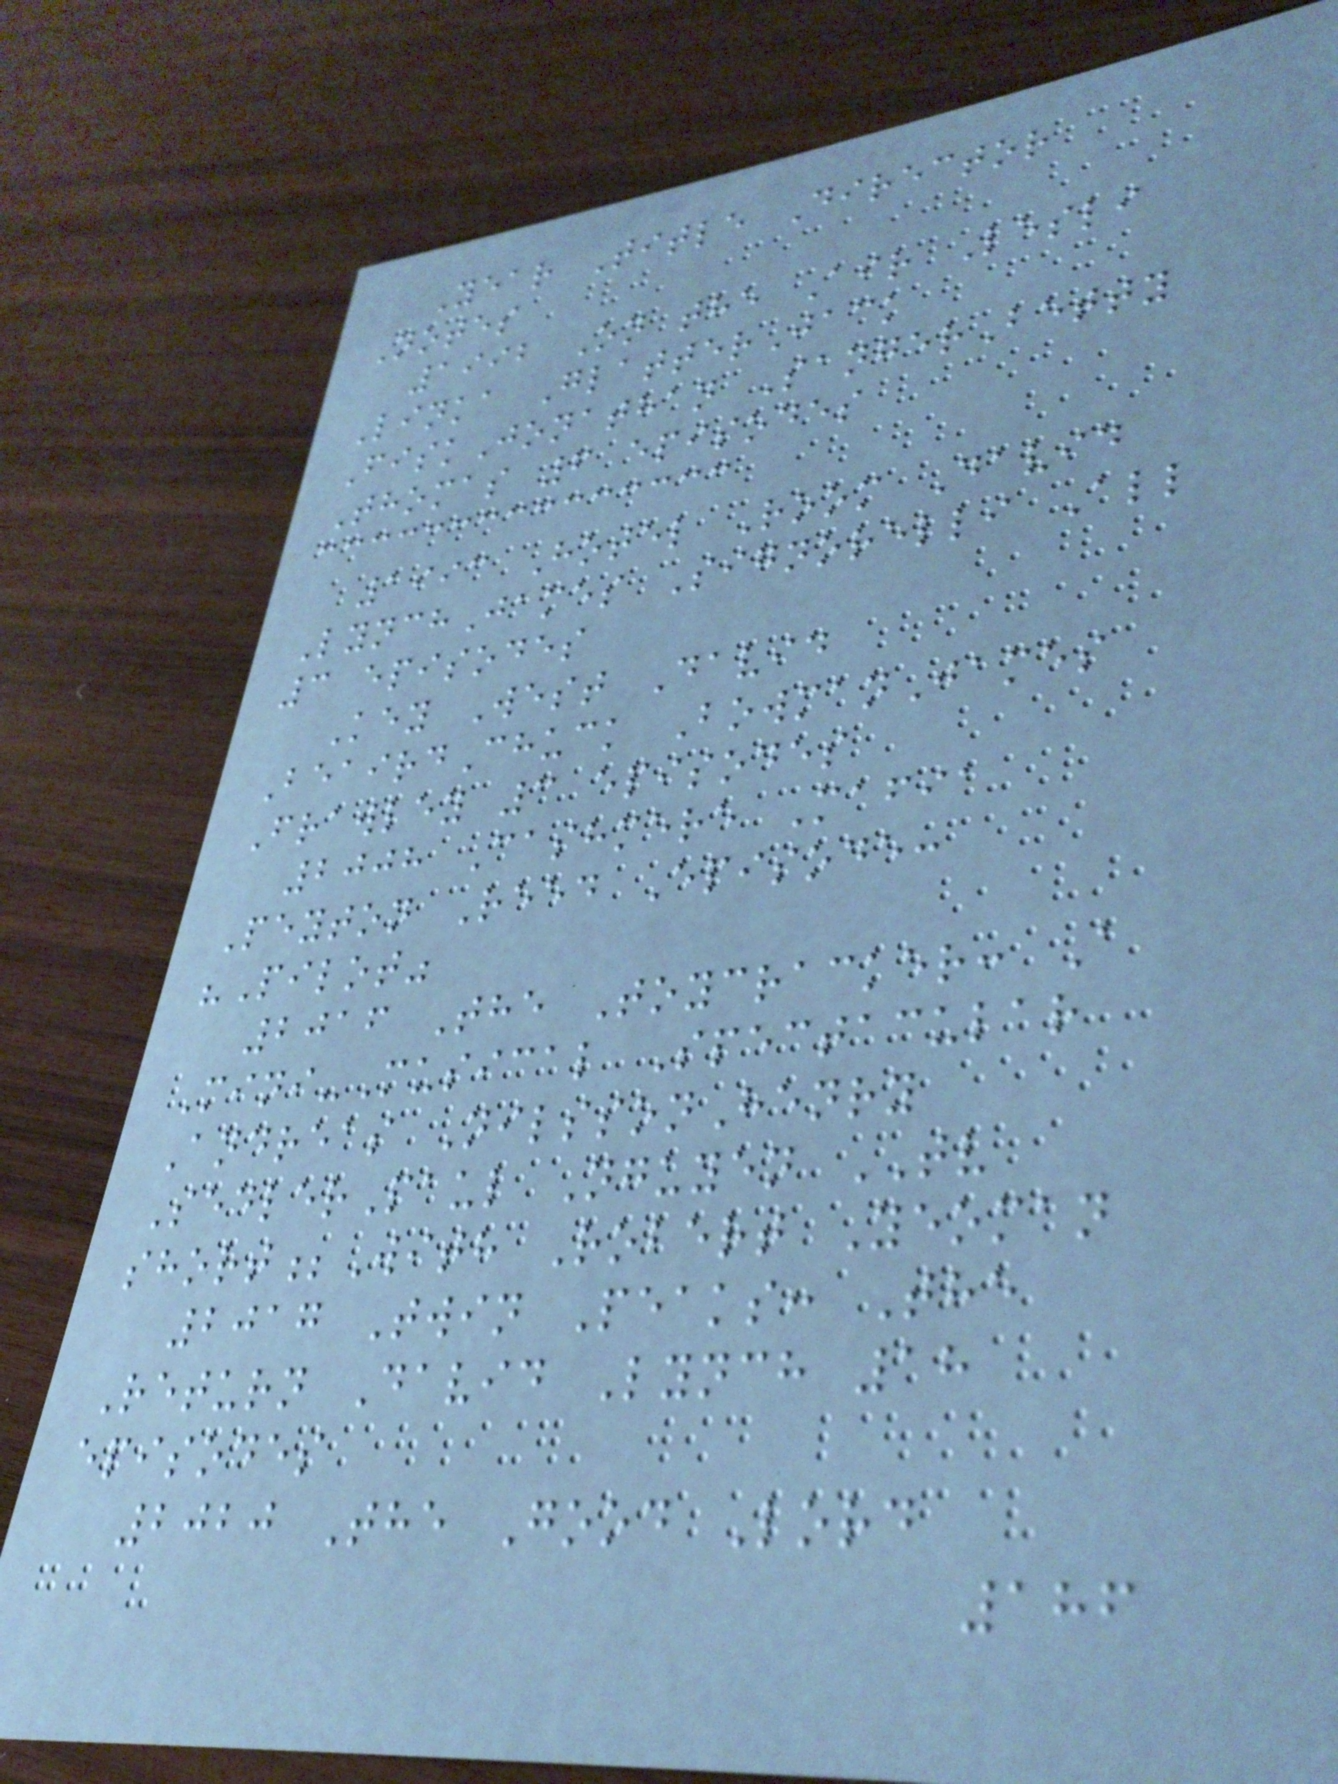Year Title Director
Notes
1992 On the Air Lesli
Linka GlatterJack
FiskJonathan SangerBetty
Thomas 6 episodes
1993 Hotel Room David
LynchJames Signorelli All
3 episodes
Key West David
BeairdChuck BowmanJames
Frawley 3 episodes
2008 Cashmere Mafia
Peyton Reed Episode:
"Pilot"
2016 The Toycracker: A
Mini-Musical Spectacular
Andreas NilssonHenry
SedlerPaul Nguyen TV
short;With Robert Yeoman
2017 Twin Peaks: The
Return David Lynch 18
episodes
2020 The Good Lord
186
